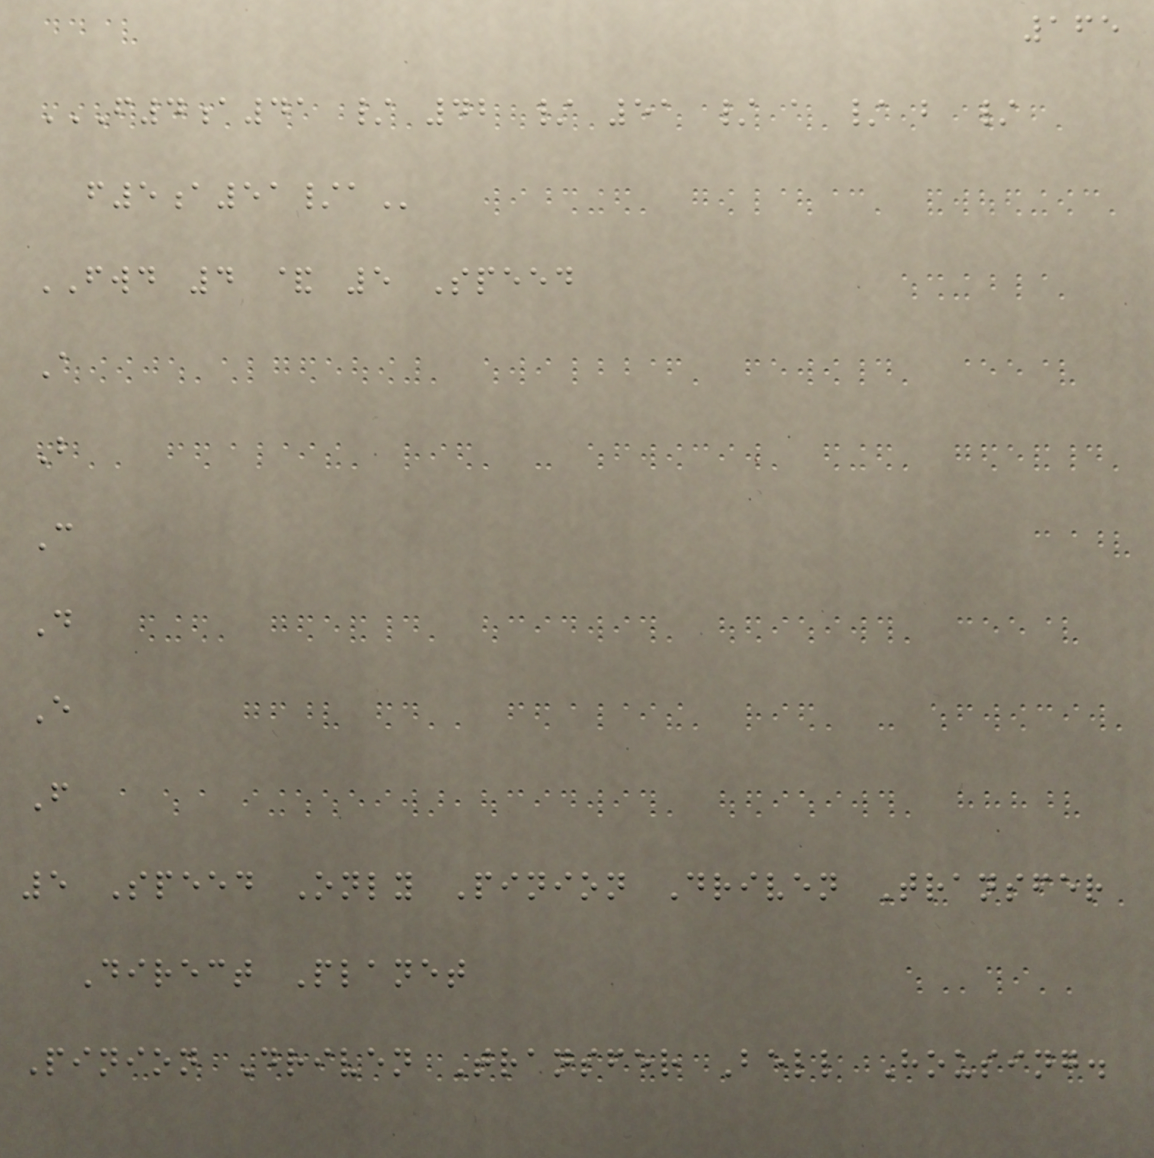165
F4A41 / 42 / 51 / A / B /
F5A51/A
FWD 4 & 5 Speed
A
B
C
D
E
F
5 Speed Only Pinion Driven Transfer
Direct Planet
Pinion Driven Transfer Bell Housing.
